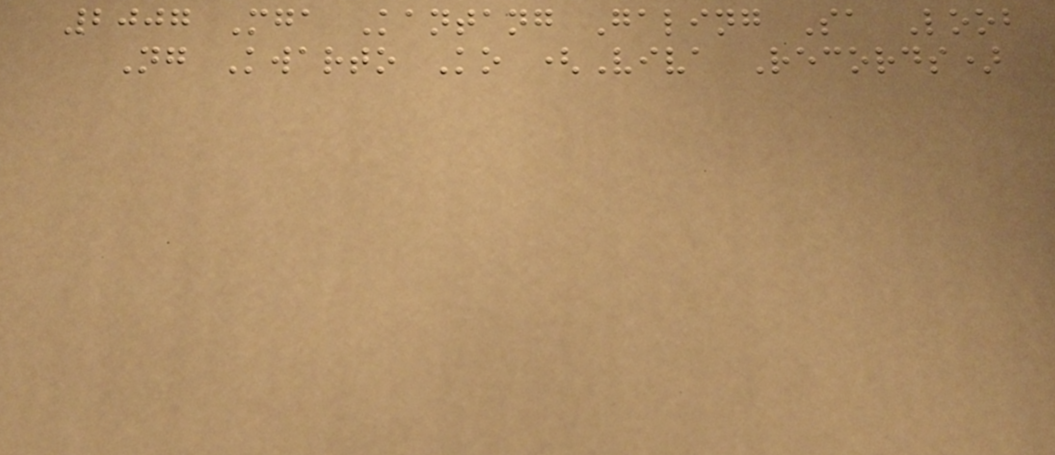2007 Mga Kantang Galing Sa Loob
Ng Kwarto Ko (Viva Records)
